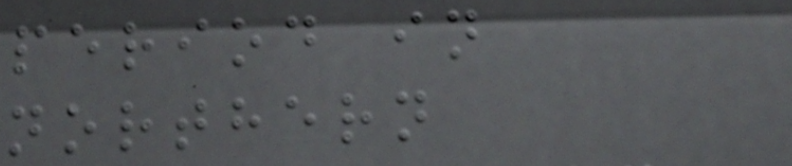period in
northern
